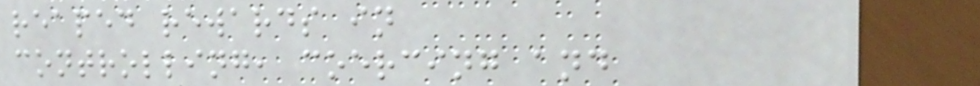reaped rewards in
controlling, coercing and
